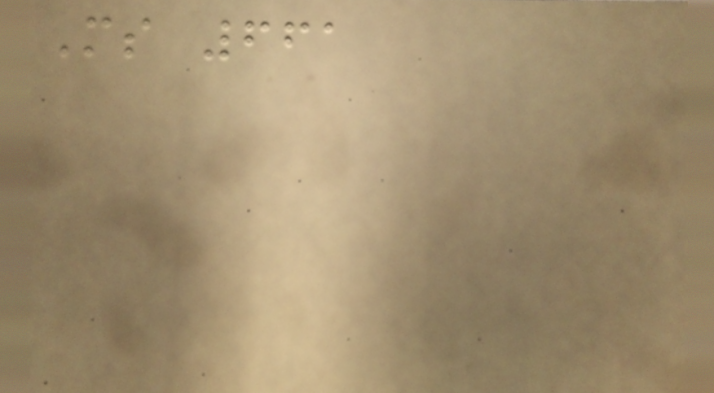Ms 661
